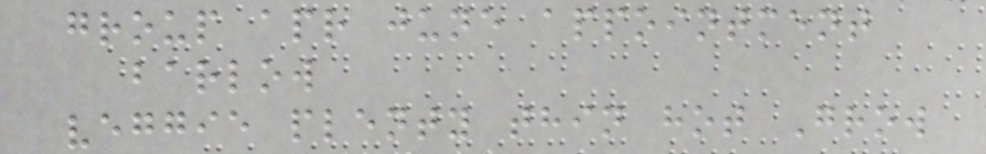group apr june appointment
barlow
veggie plenty thin hot Grow
